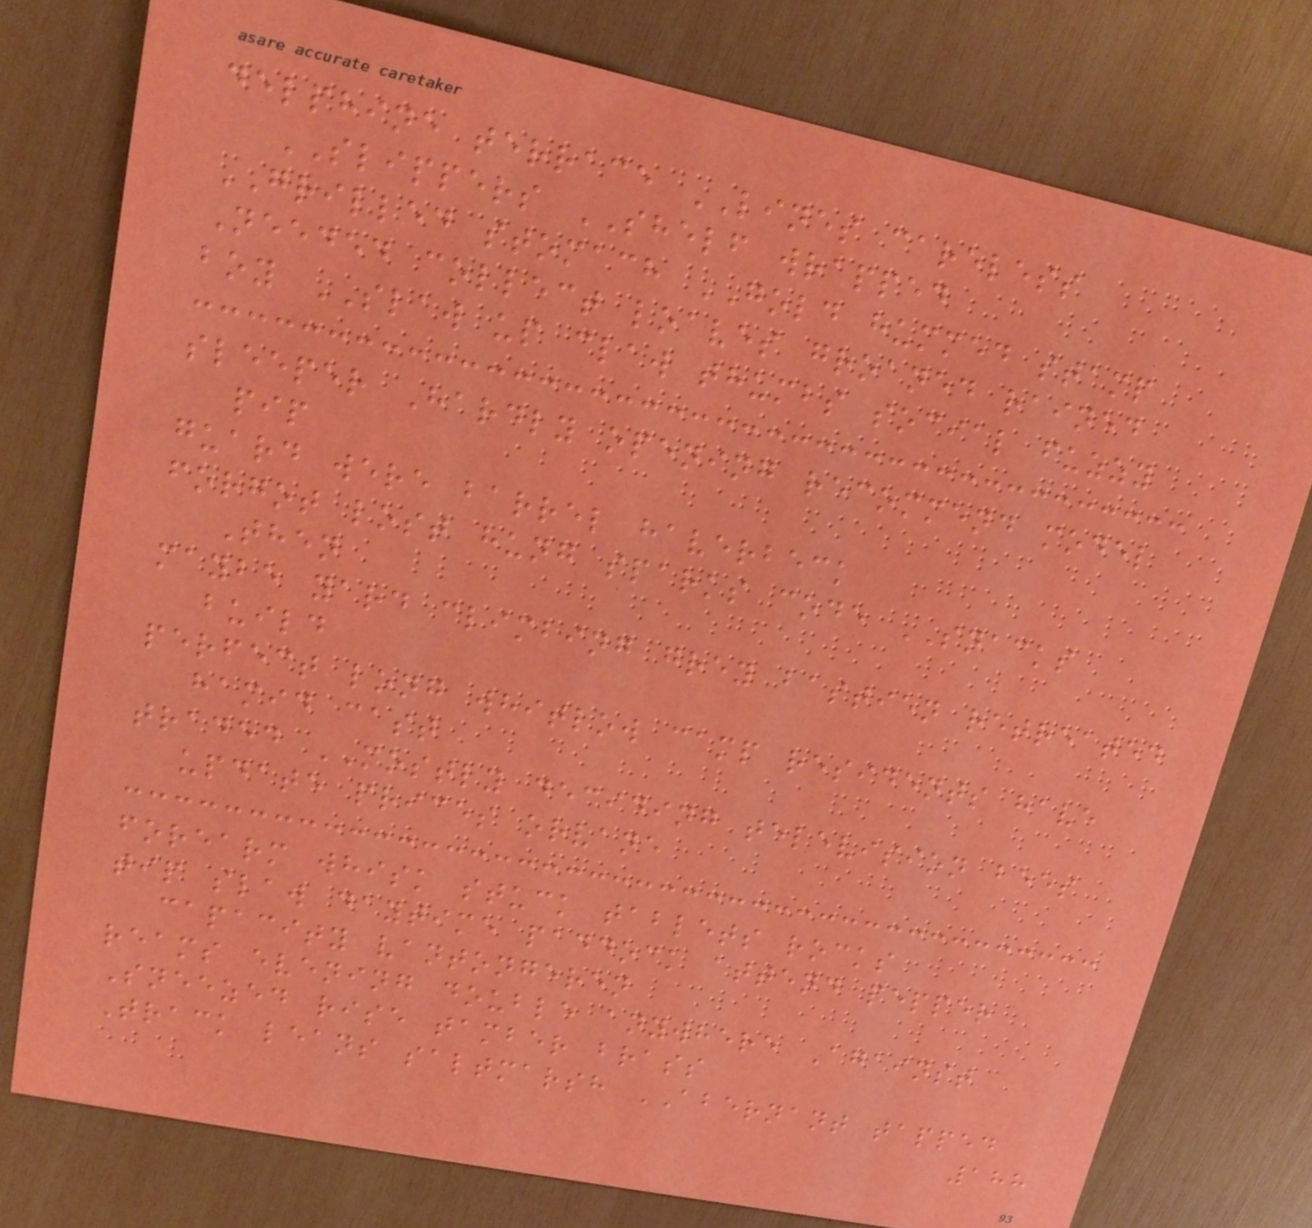delphine terrace LINES careless
SLIPPERS SHELF wrapped
GRILLED stomach GOLD hummed stamp
Needed collect loaves groaned rained
boy SLAW up claw thumbs social fuzzy
sleeper Hardly opening recommend model
pip
guard were barrel haverbeck
forgot lost hung sparks code SNACKS
Then
maybe yard climbing grey bastien retreated
build
perfect long whitlow camp residents have
hamid cast
traded MOSTLY deciding television bees
update prices orvane
forearm whisk stuck tablets rocks
tip slaw daytime paddock attend pepper
capacity vantongeren
reams evening double anywhere Against
Sneezed rise tamber brass
Track leans saltmarsh ABERNANT tapped
188
